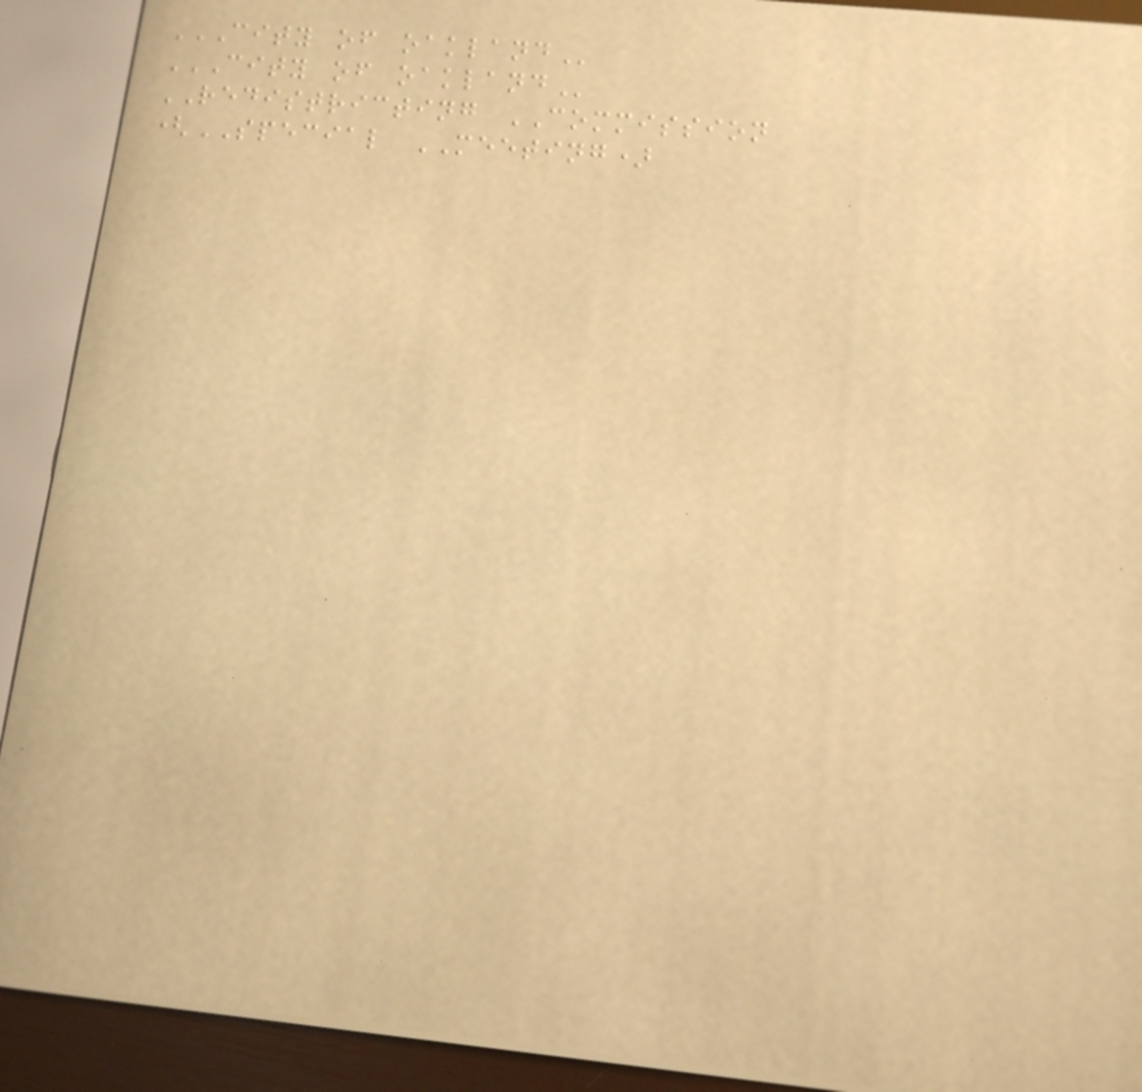CITY OF OAKLAND
CITY OF OAKLAND
REDISTRICTING COMMISSION
(SPECIAL MEETING)
